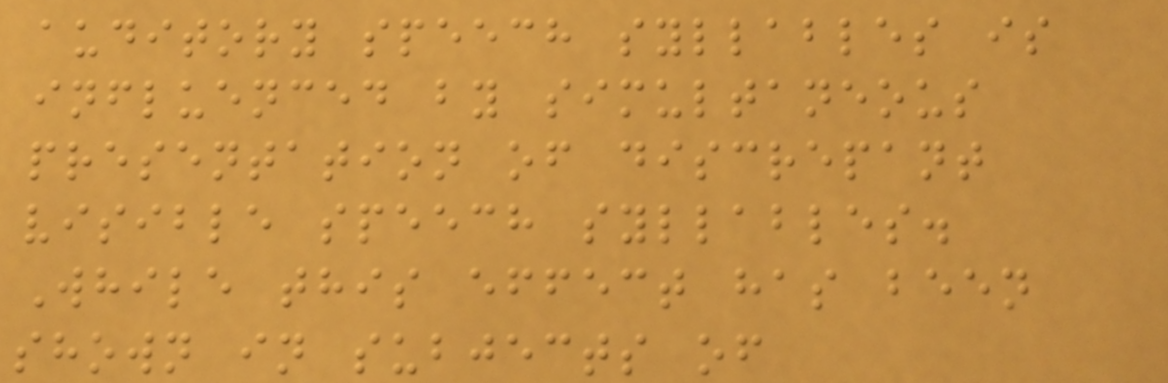auditory speech syllables is
influenced by simultaneous
presentation of discrepant
visible speech syllables.
While this effect has been
shown in subjects of
